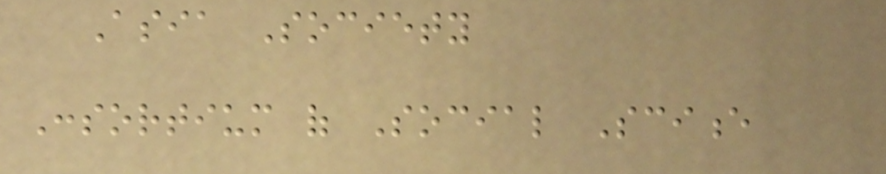Asia Society
Consortium of Social Science
